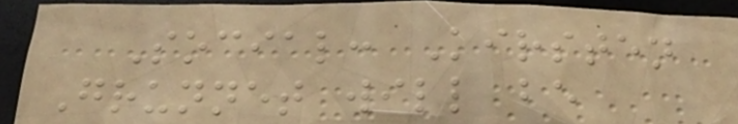Social: Kirsten
Grunnet will be
